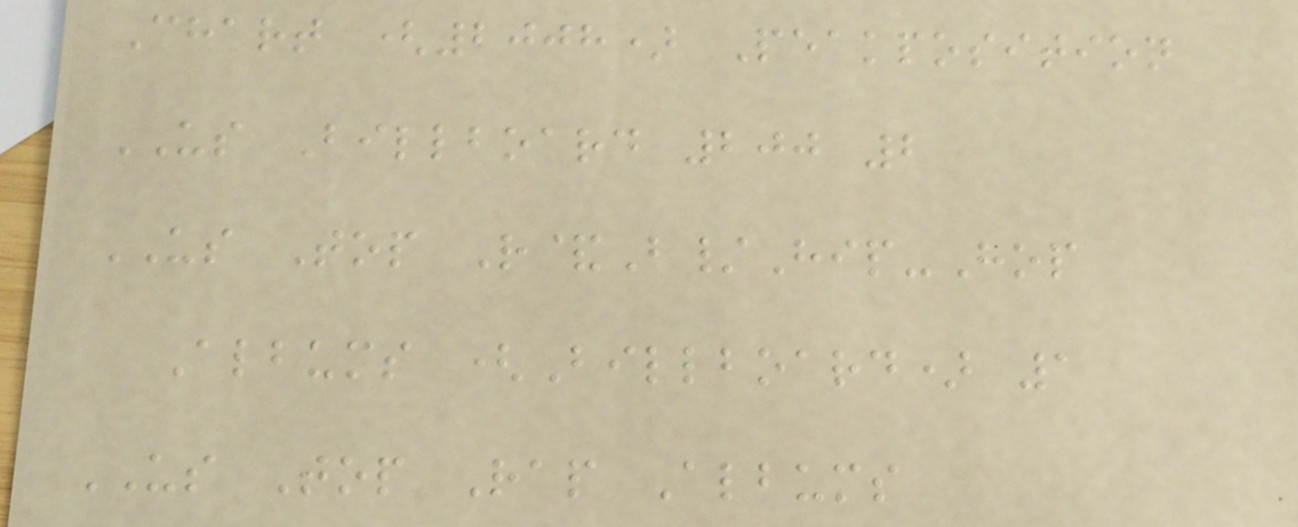Chart (2008) Peakposition
US Billboard 200 2
US Top R&B/Hip-Hop
Albums (Billboard) 1
US Top Rap Albums
